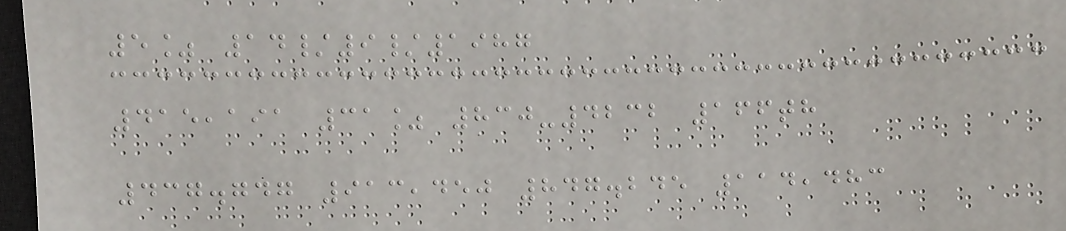5% 14/9/1987
415,191 31% 830-4232 166th
437.747 913,450 847.245 114,483
